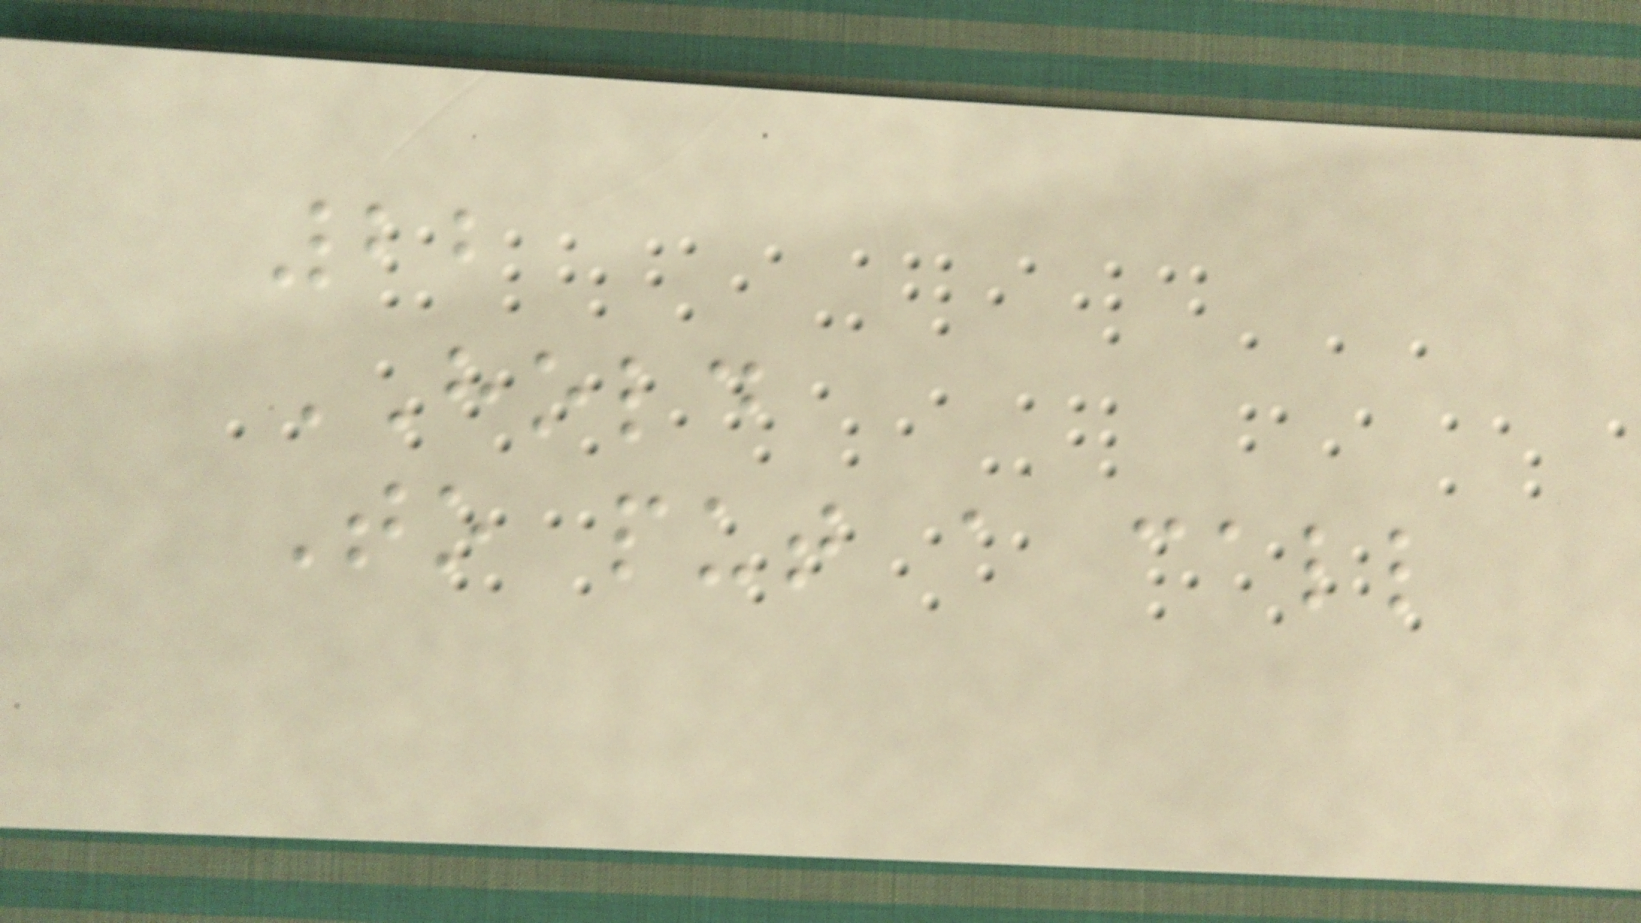22
HOLD
To put a call
